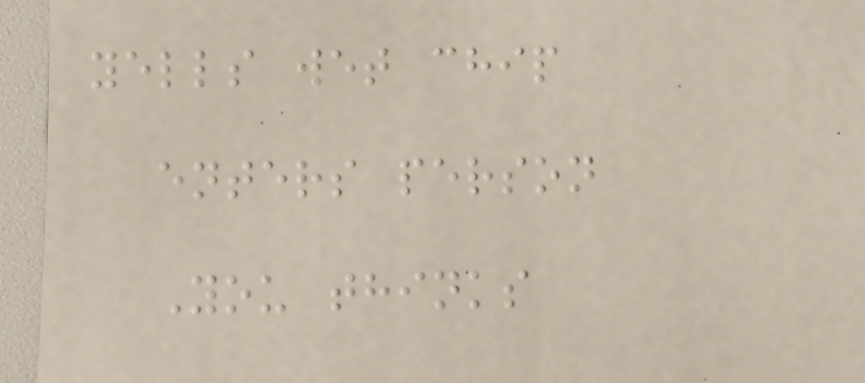yells wet chip
enters person
You thinks
